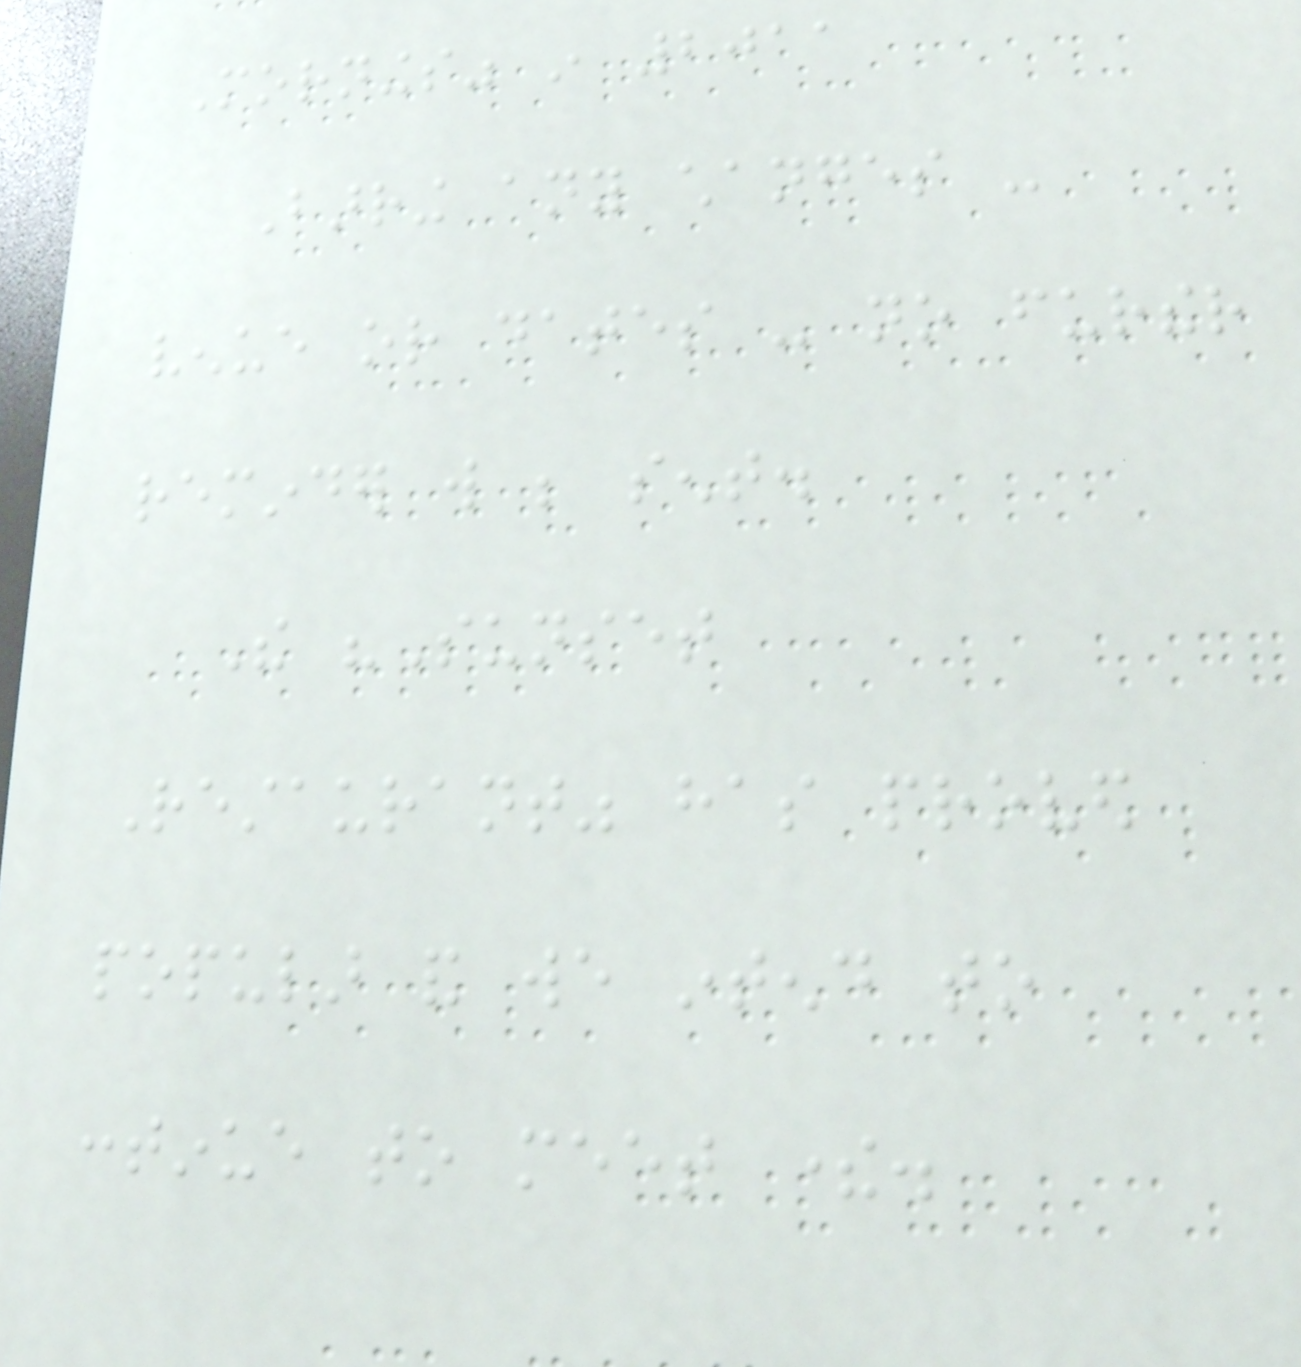Mornings" in 2011
Barring any changes -
venue or dates - no further
reminder will be sent.
The "Sunset
Restaurant" has proved
popular and we intend to
continue to meet there.
